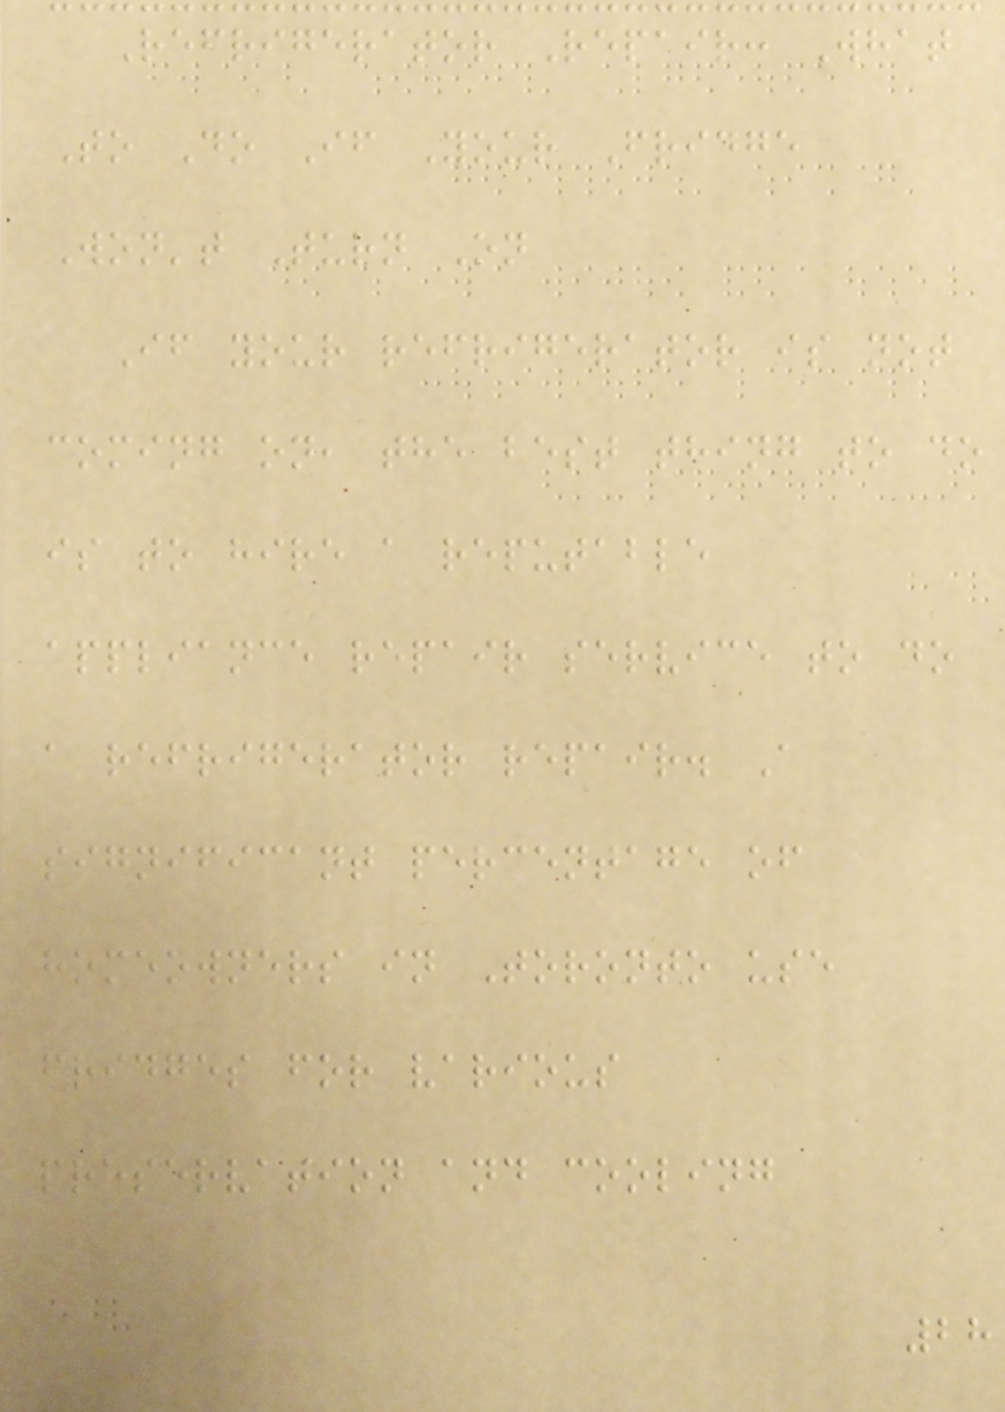Refrigerator Repair: What
To Do If Your Fridge
Won't Turn On
If your refrigerator is not
coming on, the best thing to do
is to hire a reputable
appliance repair service to do
a refrigerator repair. A
significant percentage of
homeowners in Toronto use
fridges for various
preservation and cooling
28
